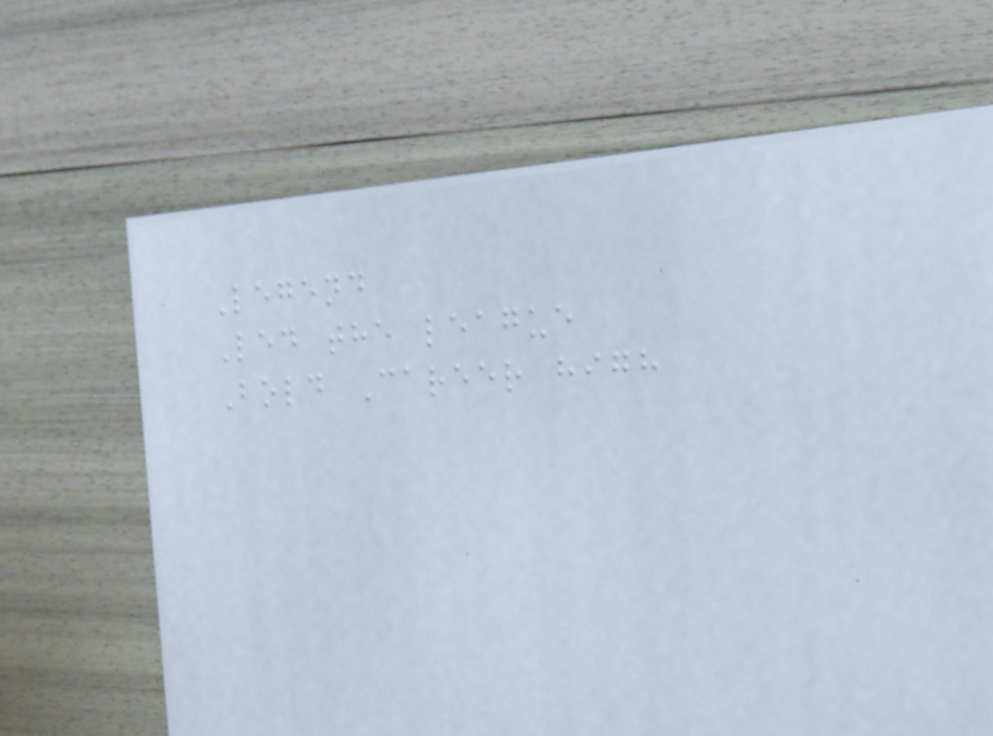Legend
Led the league
Bold Career high
